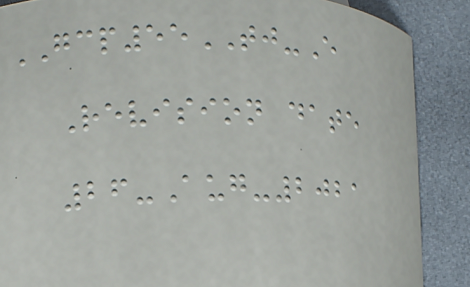GCP55TJ-E
Revision date
26-Aug-2021
